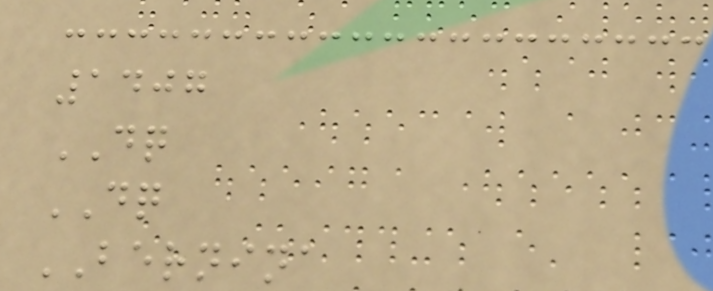1407
DQ
DQ
BERNINA
